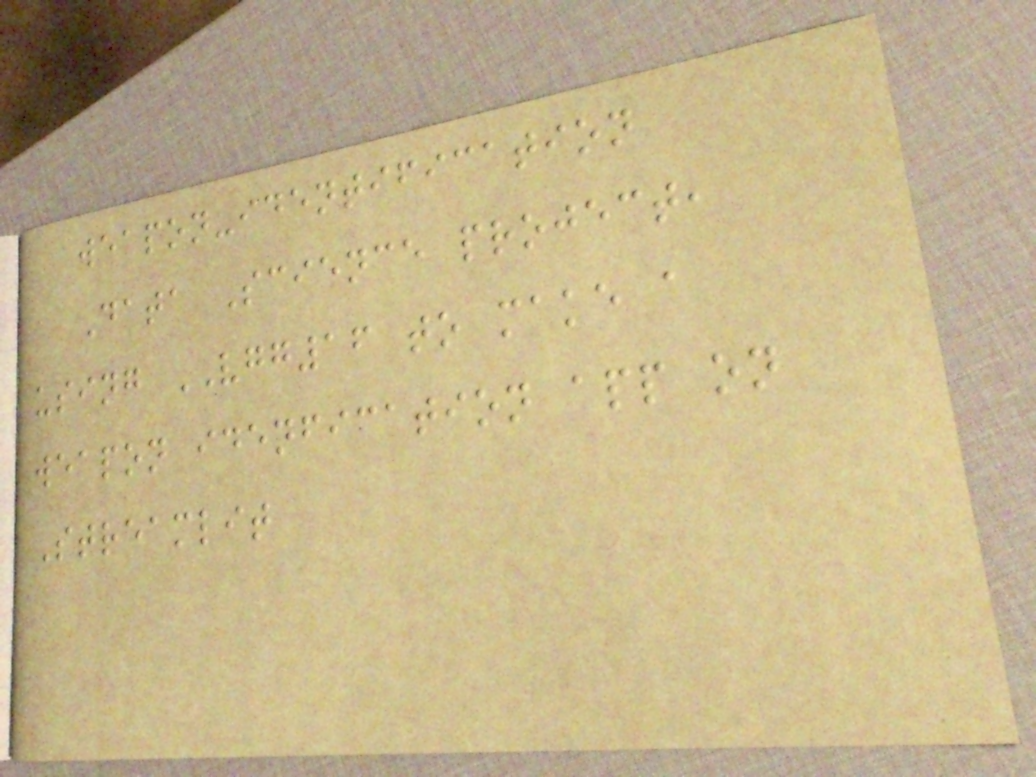weapon-identification
Data Science project,
using VGG16 to make a
weapon idenfication app on
Streamlit
